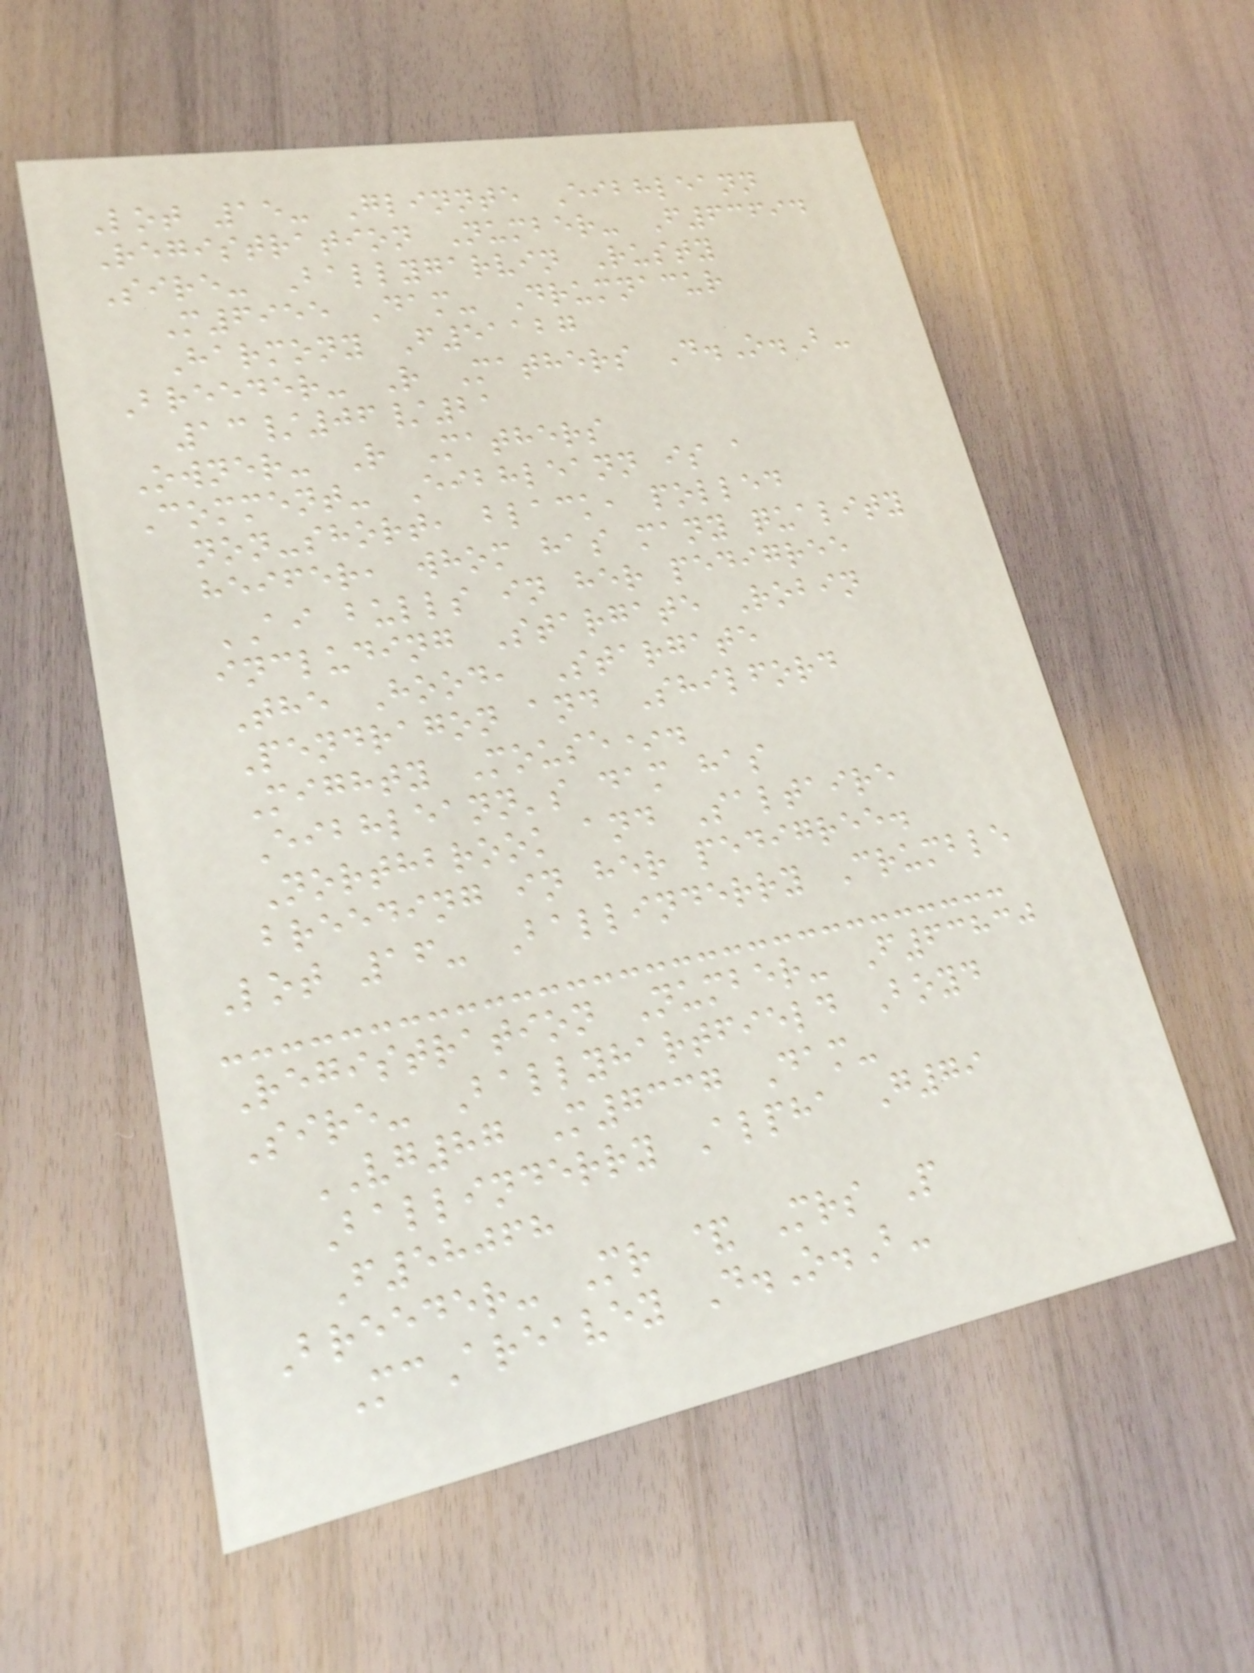Lot 15- Glinnte Eibhleann
Registration Number- F63694
Sire- Ballygarvin Rusty
M6955 Dam- Drumnacur
Harmony F51127
Breeder- R Mathers D.O.B-
13/06/21
Owner- R Mathers
Comment- Eibhleann is a
non-short, black, polled
heifer, whom has many quality
AI bulls in her pedigree
including Stargate Robin
The Hood, Stargate
Pendragon and Shilford
Mighty Mouse*.
Eibhleann's dam has
Northbrook and Saltaire
breeding in her pedigree.
Lot 16- Ballinderry Crumble
Registration Number- F63830
Sire- Ballyhartfield Boyd
VG87 M7337 Dam-
Ballinderry Alpha G79
F58068
Breeder- Mr & Mrs P
McAreavey D.O.B-
